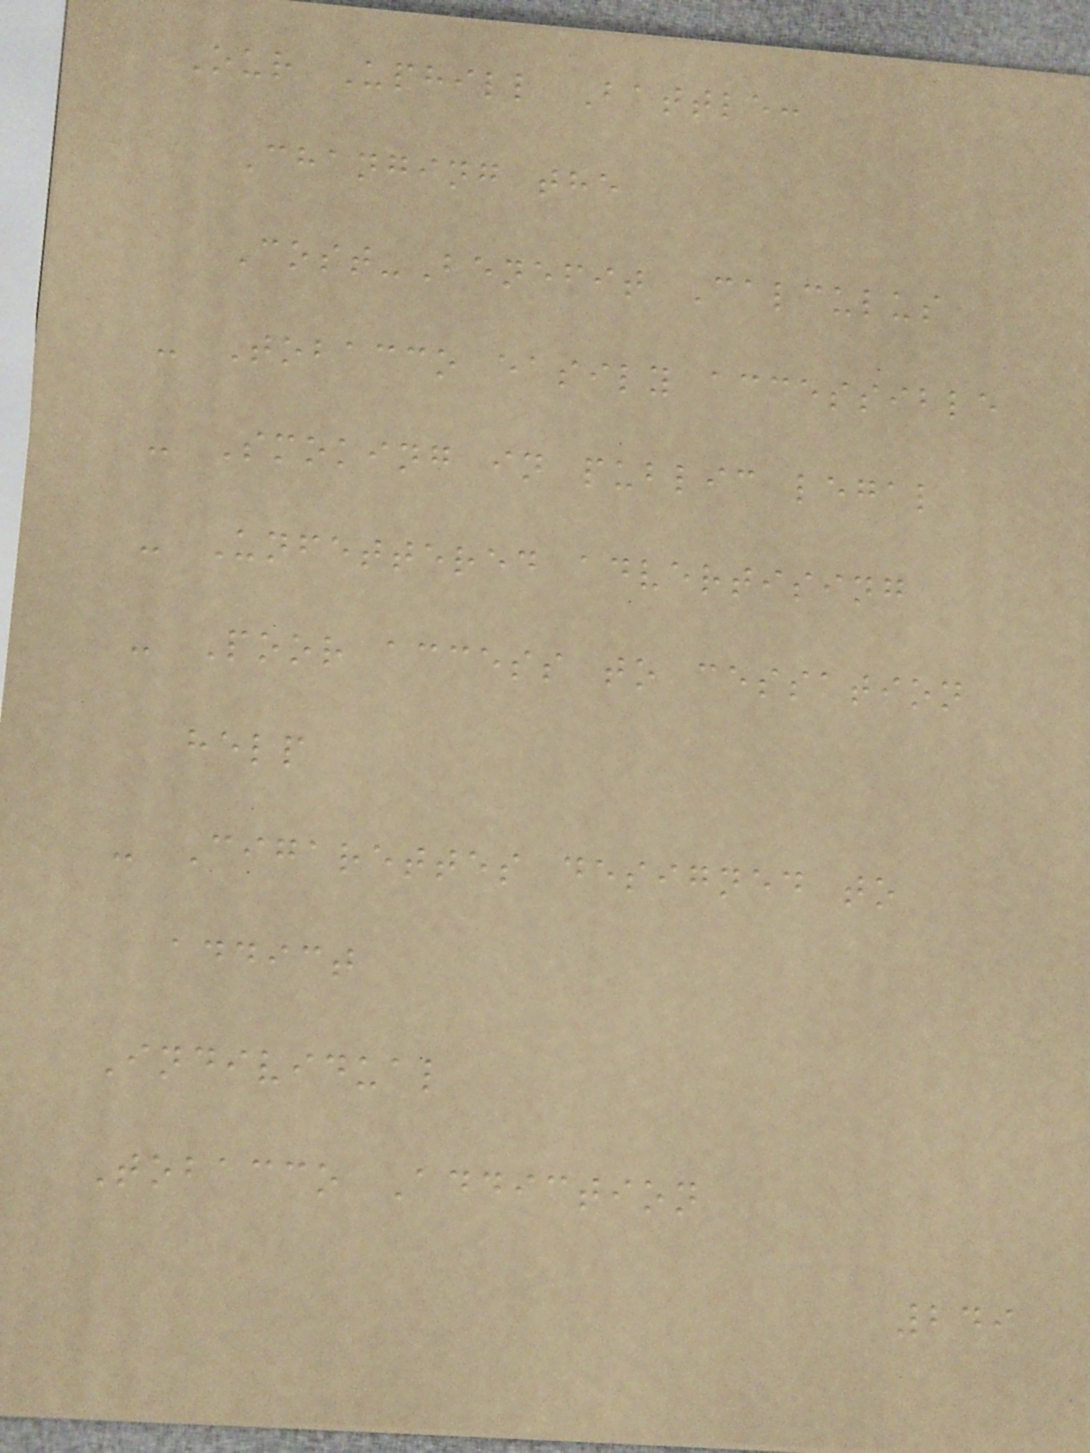Our Uphill Battle:
Changing the
Cost-Benefit Calculus
- Tobacco easily accessible
- Smoking in public legal
- Unfettered advertising
- Poor access to cessation
help
- Cigarettes designed to
addict
Individual
Tobacco Addiction
249
